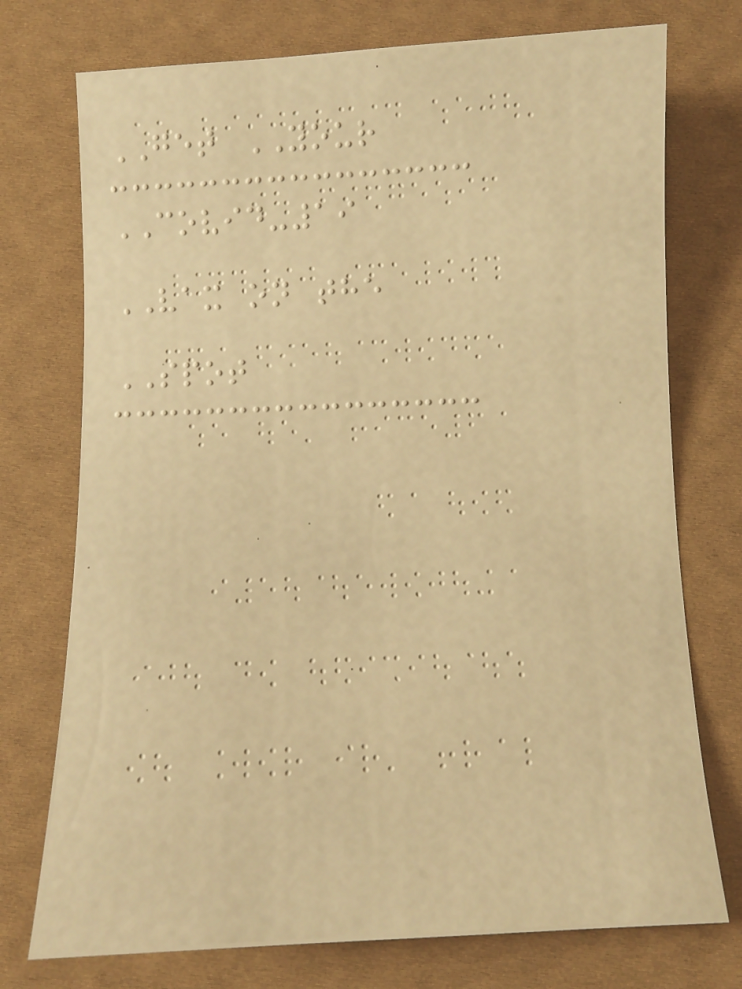GET YOUR
COVID-19
VAX on the
SPOT
